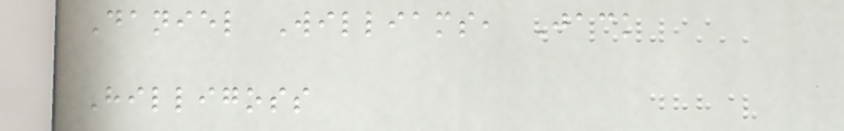Daniel Williams, Jack
Hilligoss
